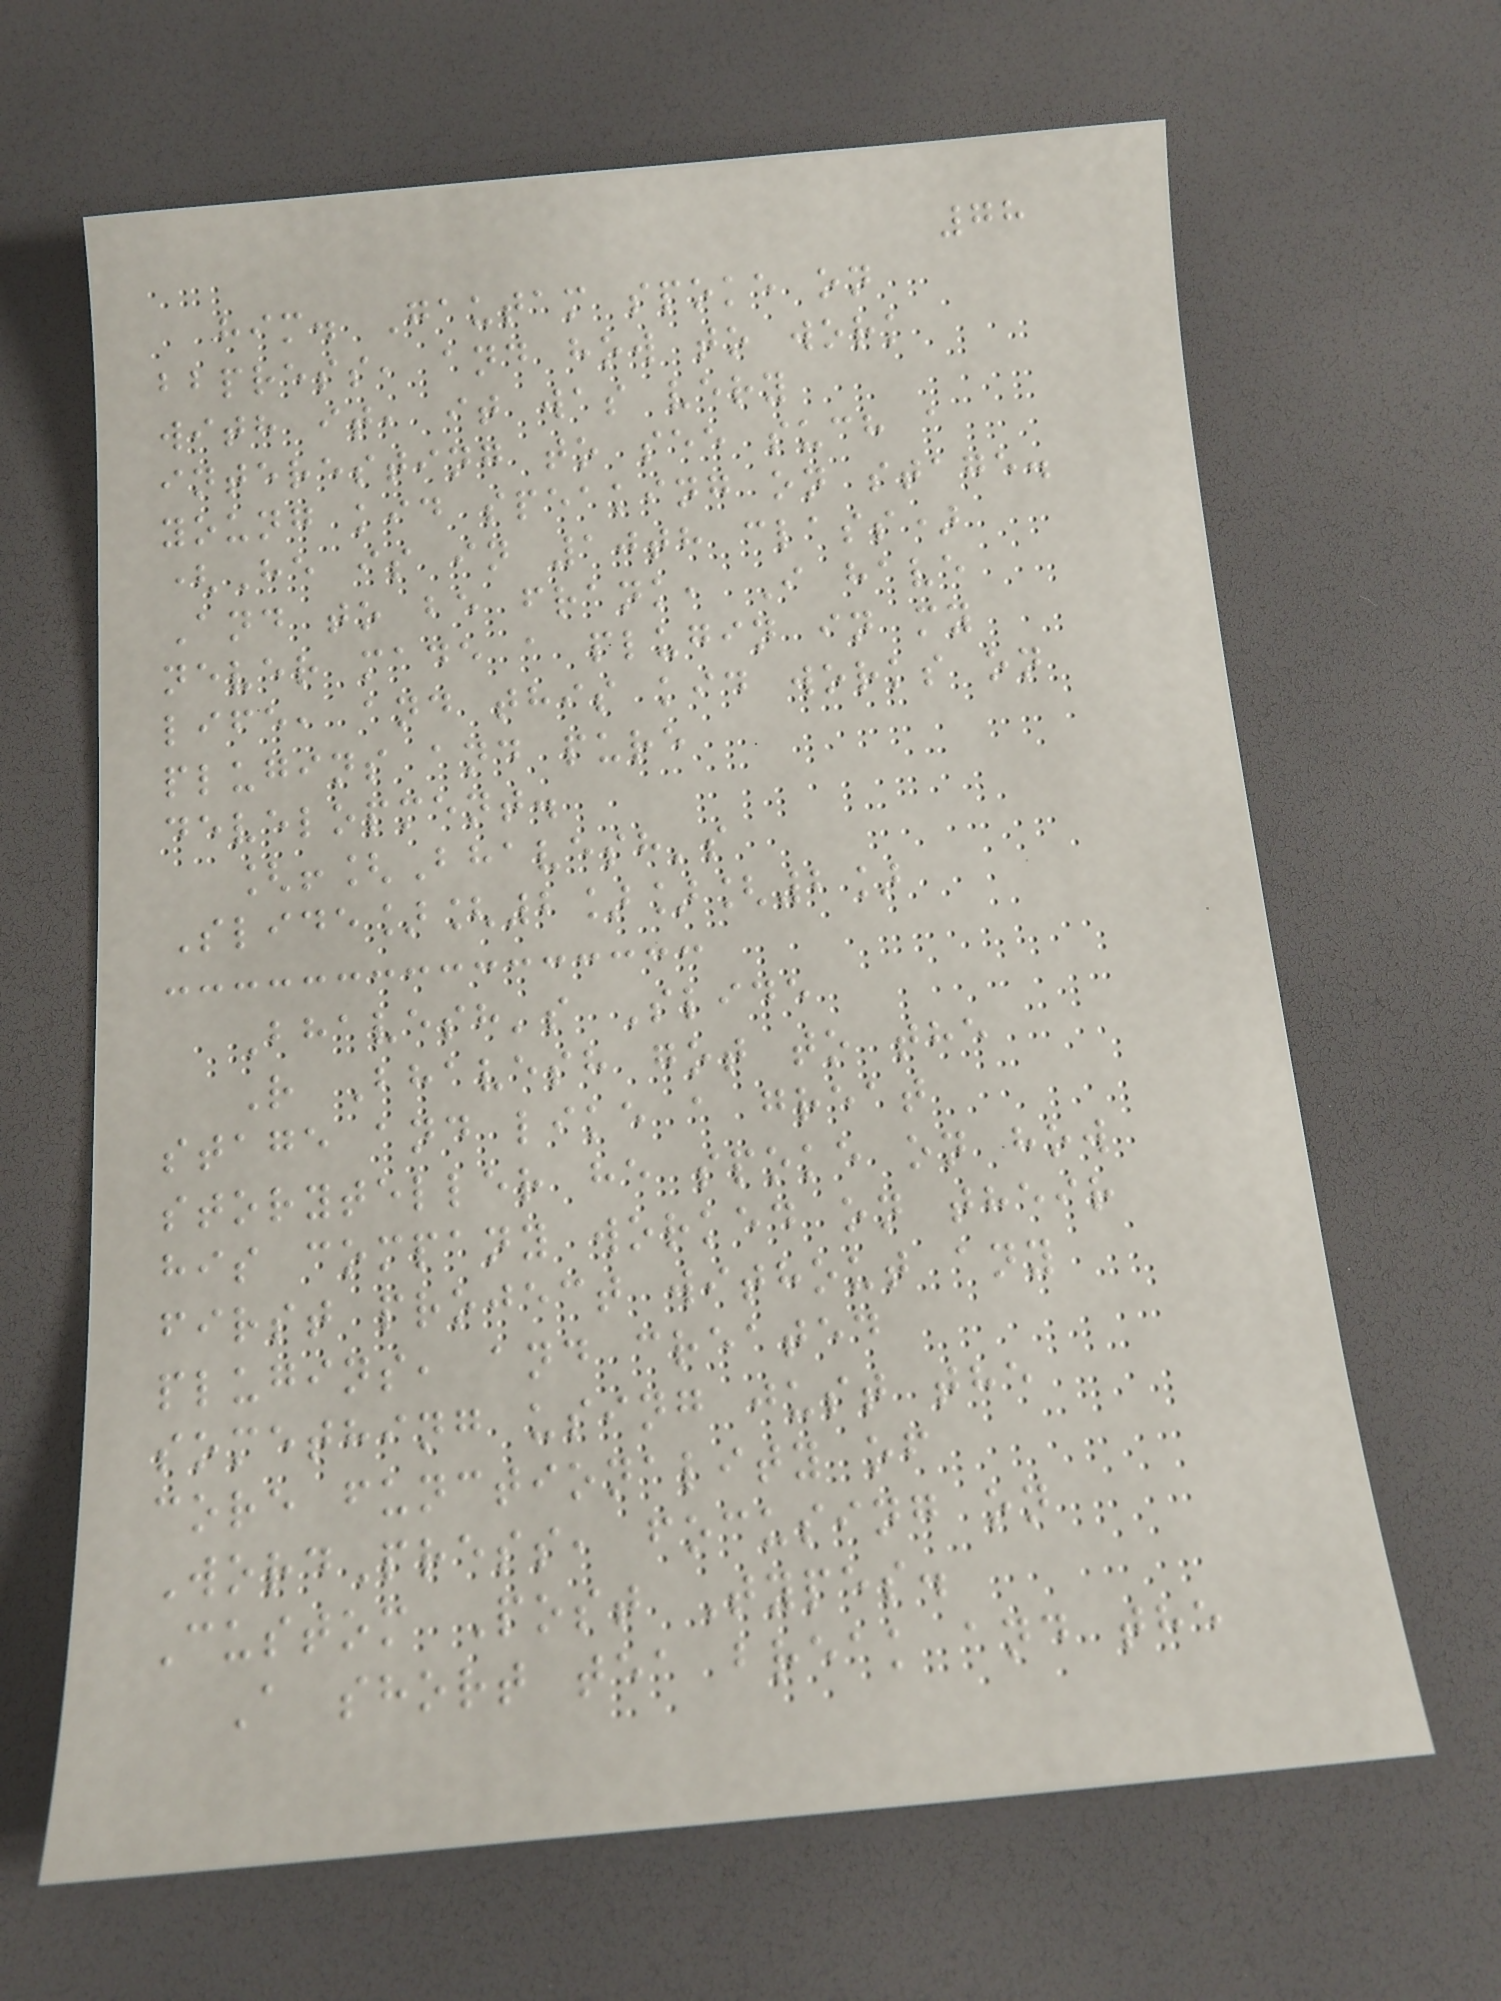78
him. Gautam spoke on
bbpress, and how to work
with it, it was very
interesting to see such a
young kid speaking on stage.
(He is in 10th class)
And to be frank, I have
never made a plugin in my
life, and this kid works on
plugins and pure
development.
[![Bhavesh's
Slide][2]][2]
Bhavesh's Slide
R Bhavesh got to the
stage and like a great
storyteller he spoke on how
his company worked on their
first project without any
plugins, and created
something using just the
core functionality of
WordPress, focusing on
Custom Post Types.
A short tea break and the
